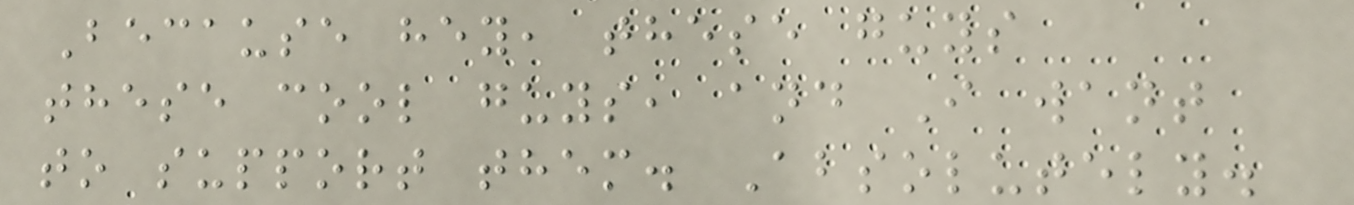Because hey, these guys
these cool guys, and I want
to support them. Absolutely.
